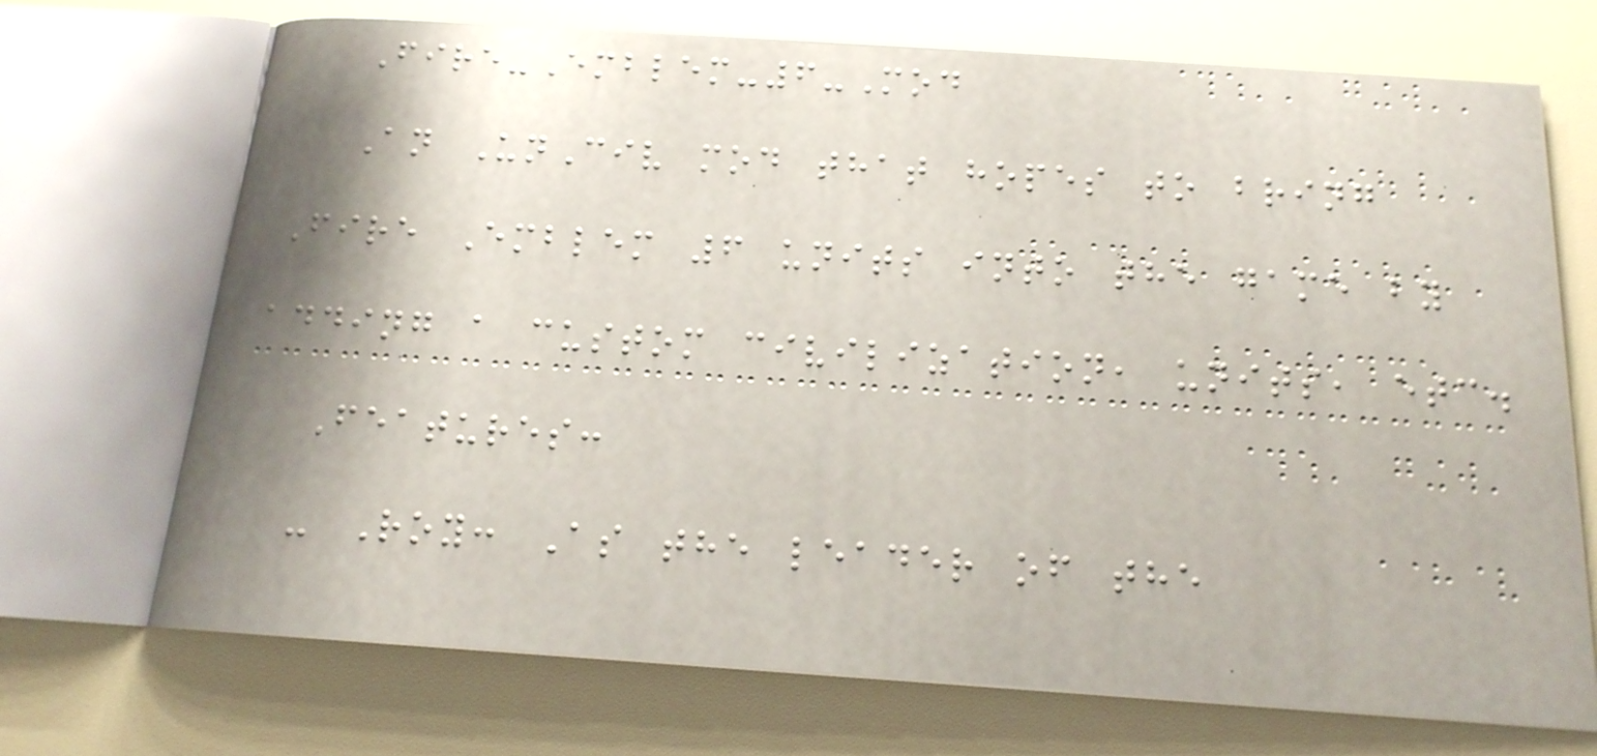Fire-Emblem-6-Mod
An UnCiv mod that hopes to bring
Fire Emblem 6 units into the game by
adding a custom civilization, units, etc.
Features:
- Roy: As the leader of the
